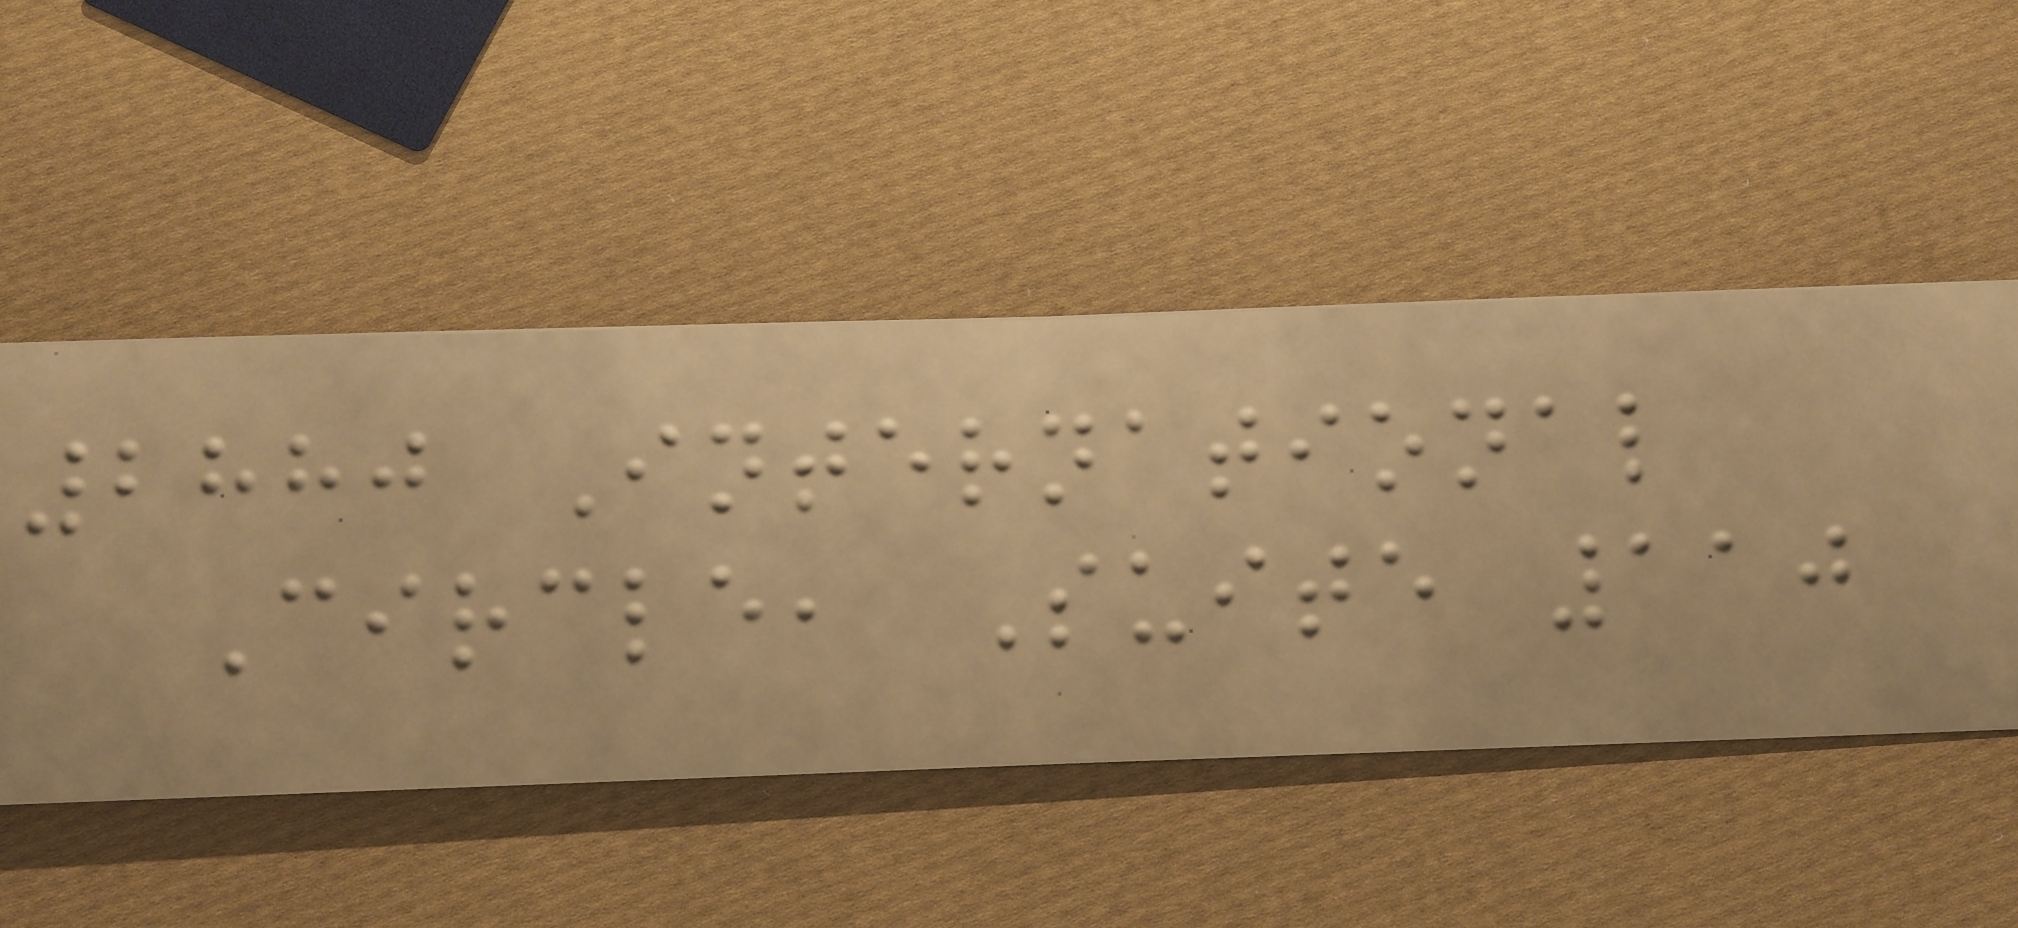2880 International
Circle, Suite 110
